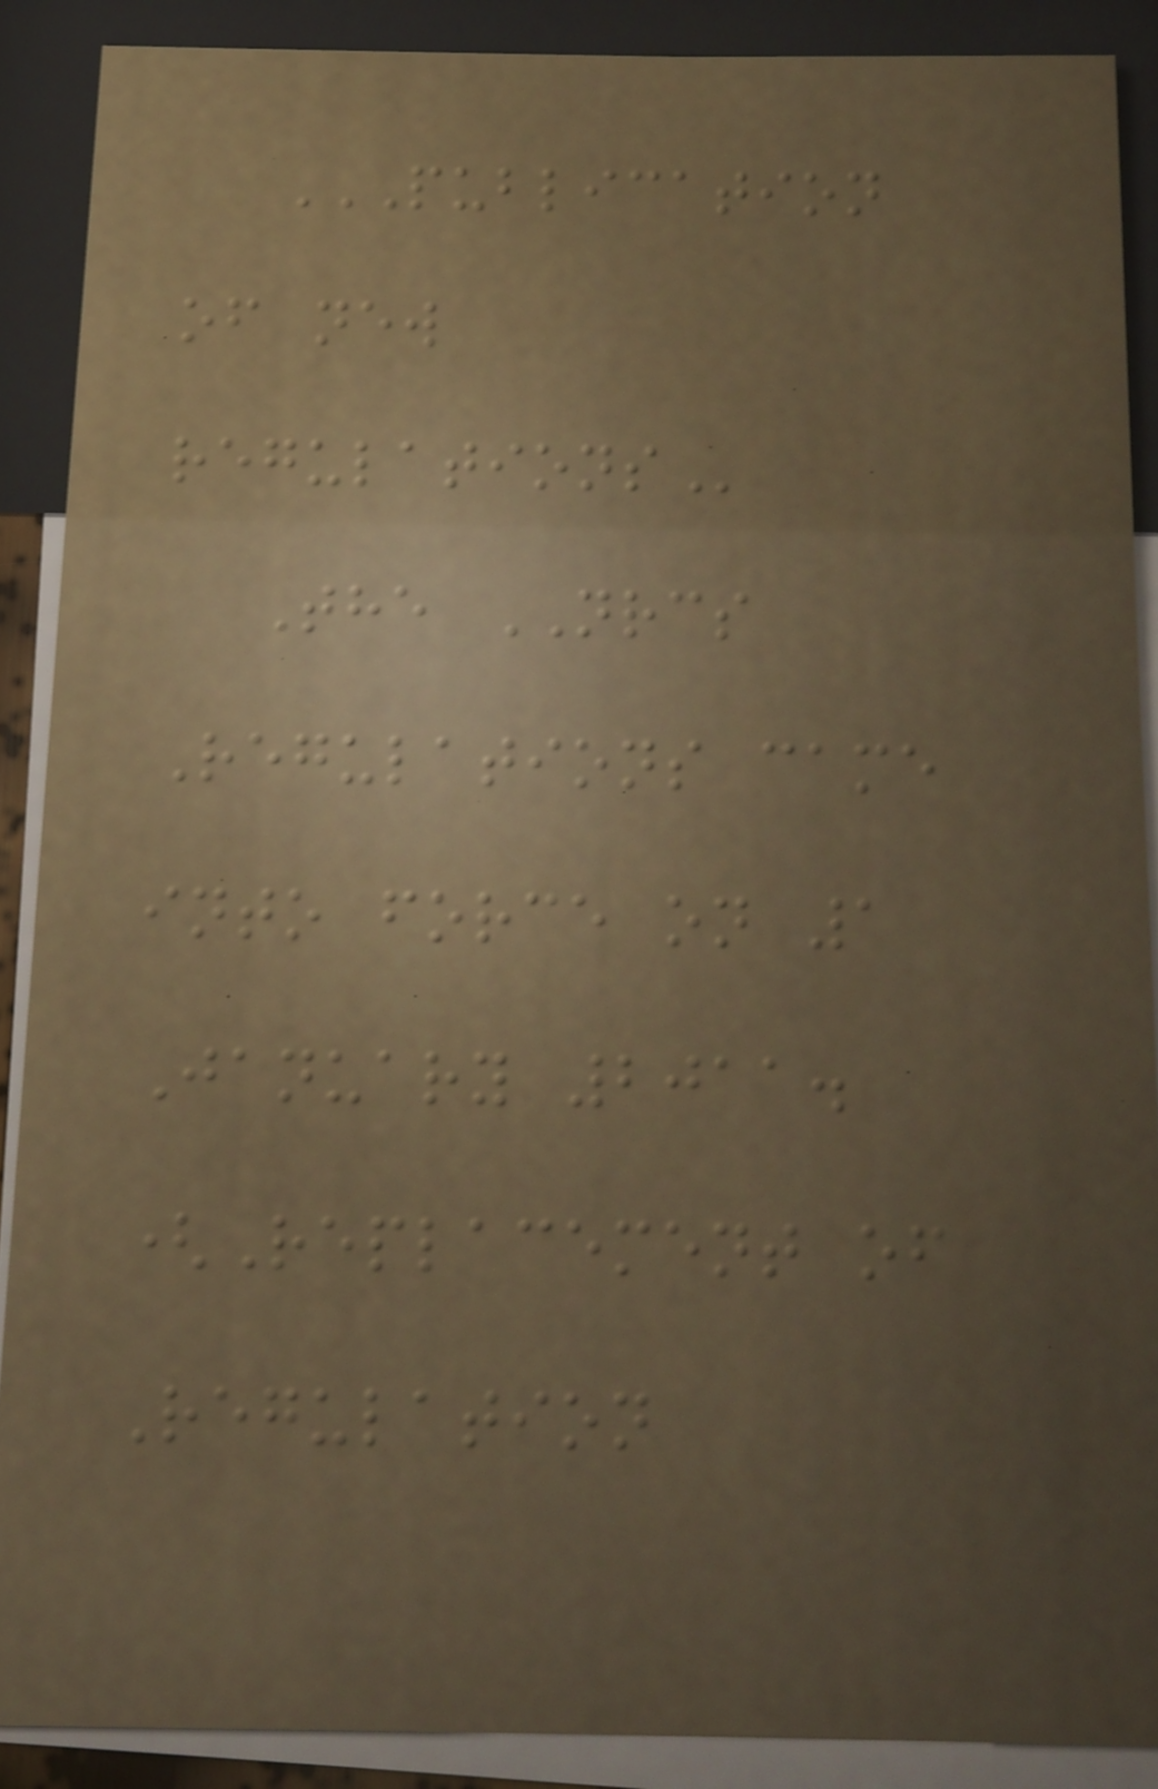PUBLICATION
OF NEW
REGULATIONS
The NRCS
Regulations came
into force on 1
January 2011.
(Replacement of
Regulation
